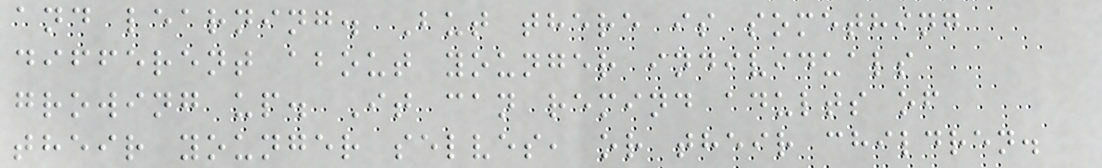and learning. But there is something
different about younger individuals
growing up. It can remind adults of
their younger selves, or their children.
